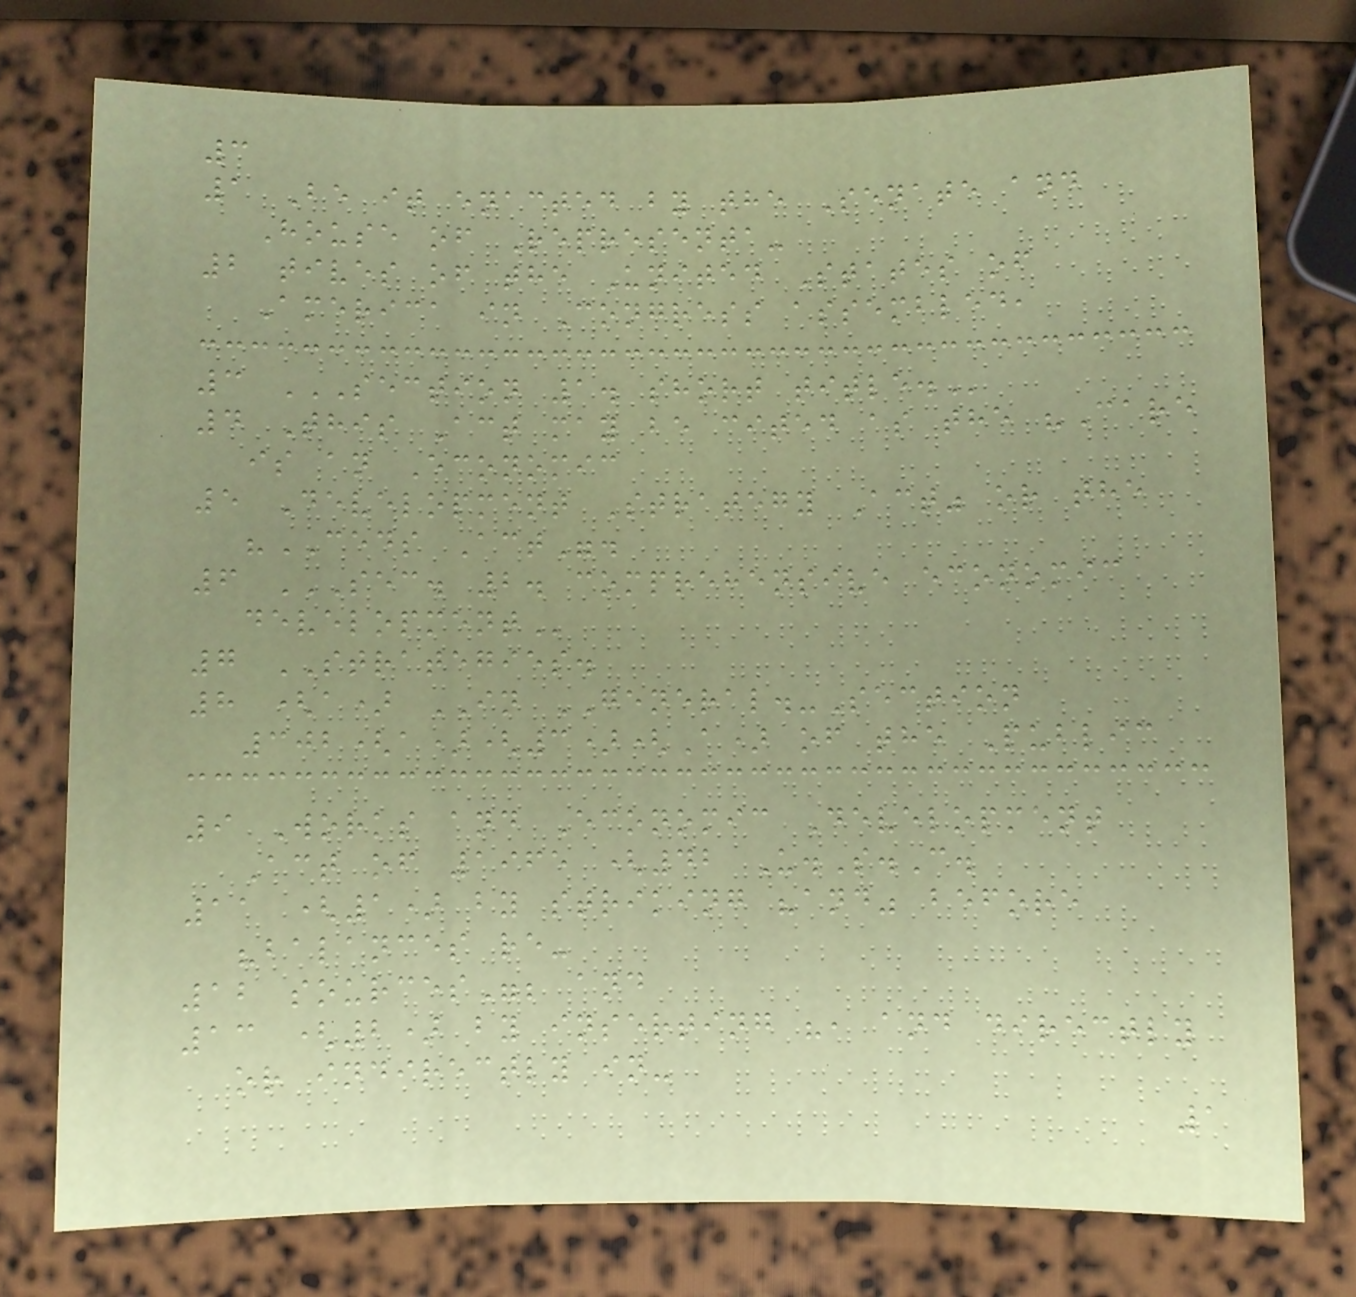3
1 Be it enacted by the Senate and
House of Representa-
2 tives of the United States of
America in Congress assembled,
3 SECTION 1. SHORT TITLE.
4 This Act may be cited as the "Care
is an Economic
5 Development Strategy Act" or the
"CEDS Act".
6 SEC. 2. COMPREHENSIVE ECONOMIC
DEVELOPMENT
7 STRATEGIES.
8 (a) IN GENERAL.-Section
302(a)(3)(A) of the Public
9 Works and Economic Development
Act of 1965 (42 U.S.C.
11 (1) by striking "and" before
"balances re-
12 sources"; and
13 (2) by inserting ", and directly
or indirectly in-
1
